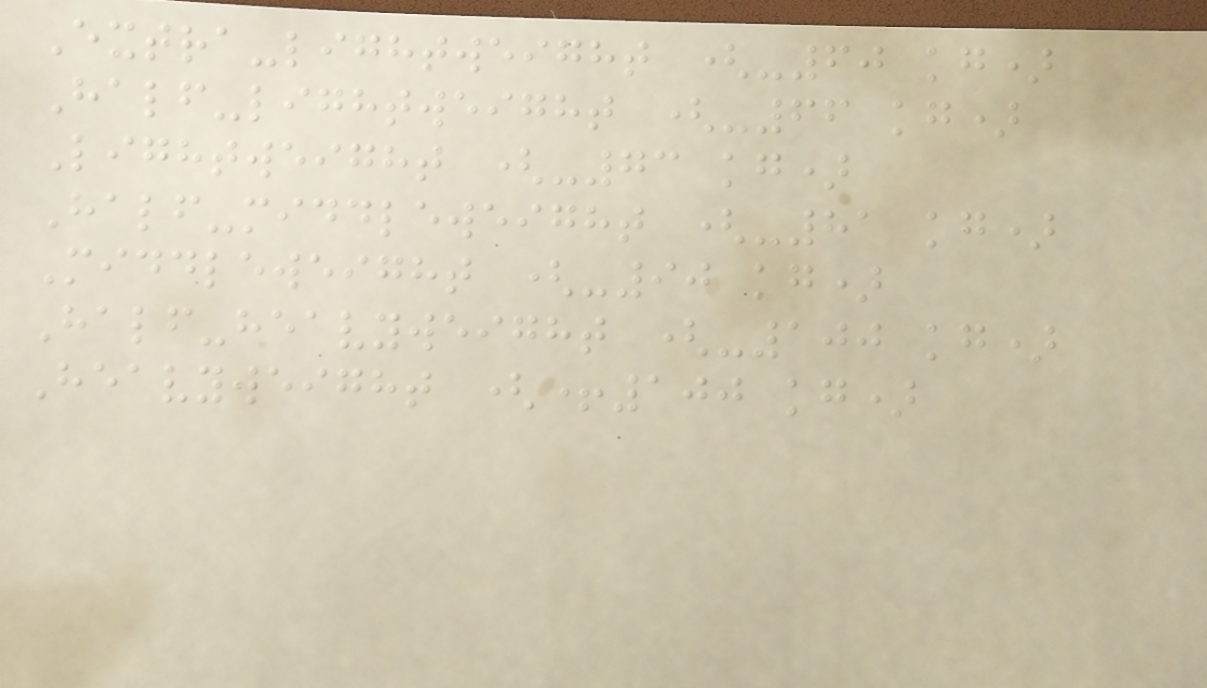Extra-lightweight (-60 kg)
Half-lightweight (-66 kg)
Lightweight (-73 kg)
Half-middleweight (-81 kg)
Middleweight (-90 kg)
Half-heavyweight (-100 kg)
Heavyweight (+100 kg)
